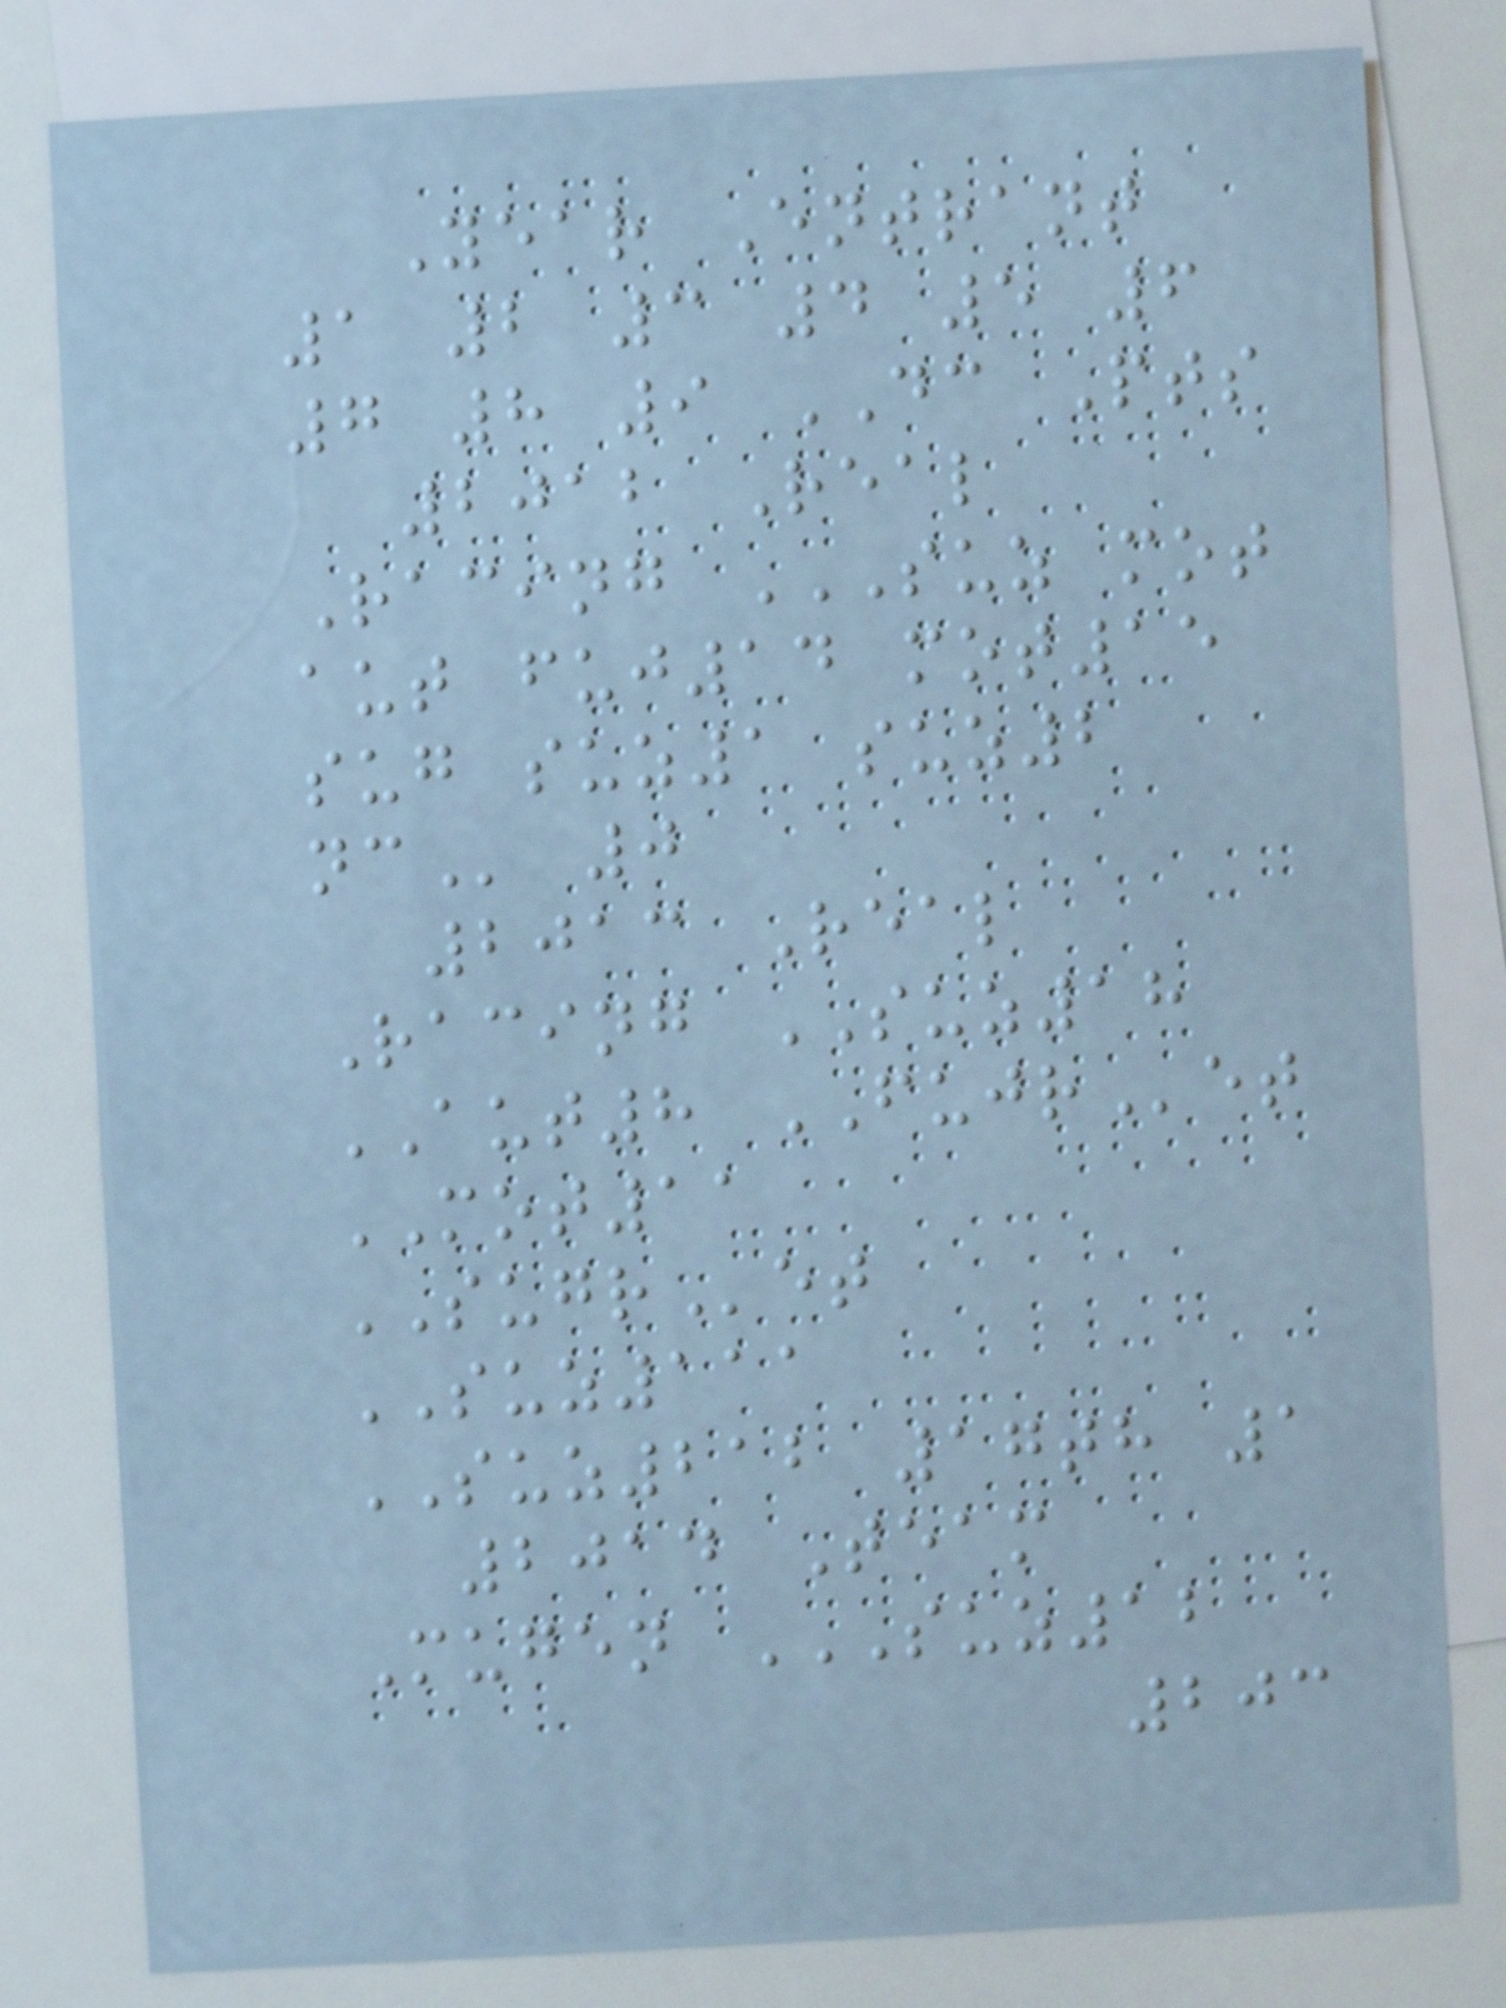Year Entrant
1 2 3 4 5 6
7 8 9 DC Pts
2012 Real
Racing SUZ MOT
AUT FUJ14 MOT15
SUG SUZ1 SUZ2
NC 0
2013 Real
Racing SUZ18
AUT8 FUJRet
MOT11
SUGRet
SUZ111
SUZ212 17th 1
2014 Team
Mugen SUZ12
203
